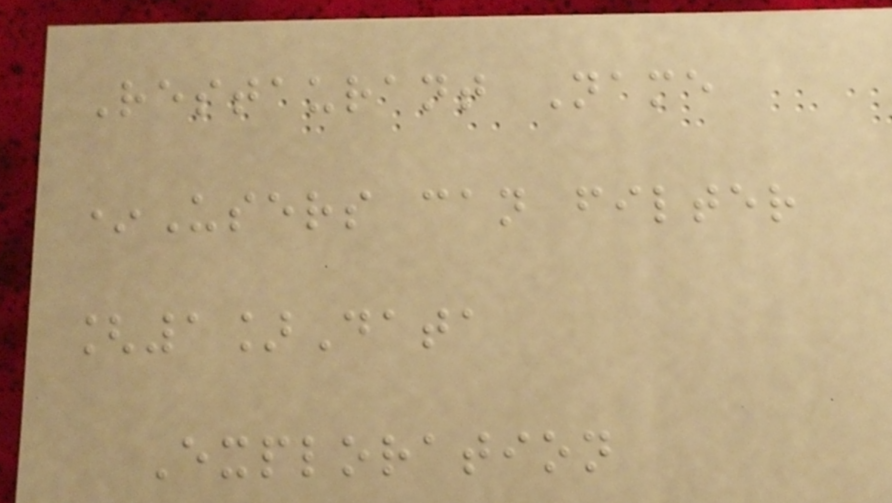Restaurant Name
*Users can filter
[1]Data
Exploration
